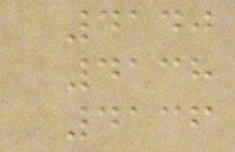4140
4138
4136
